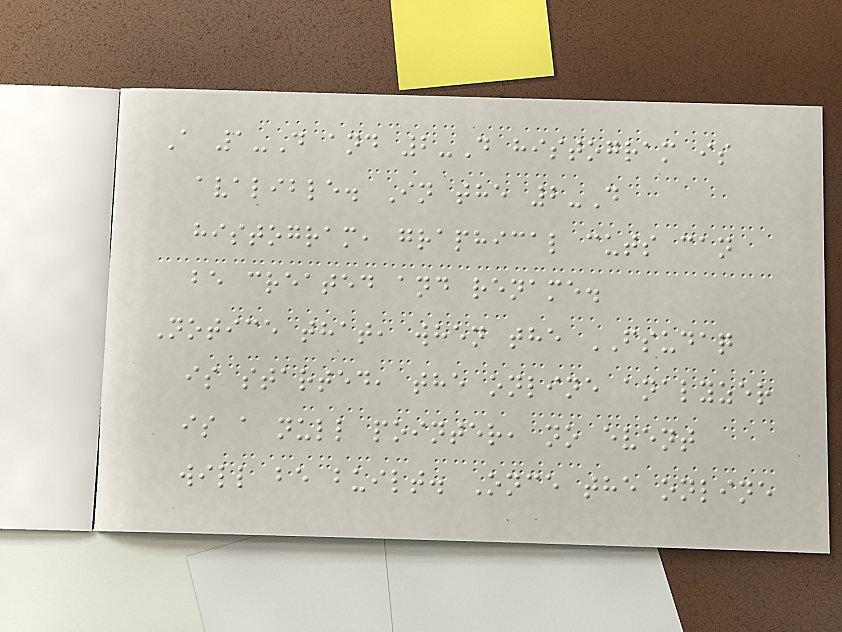A 1-D and 2-D histogram is
avalible. In the 2-D
histogram, graphical cuts can
be created and rename.
Notice that, when the FSUDAQ
is started, the online analyzer
is a null pointer, no event
will be built. Once the online
